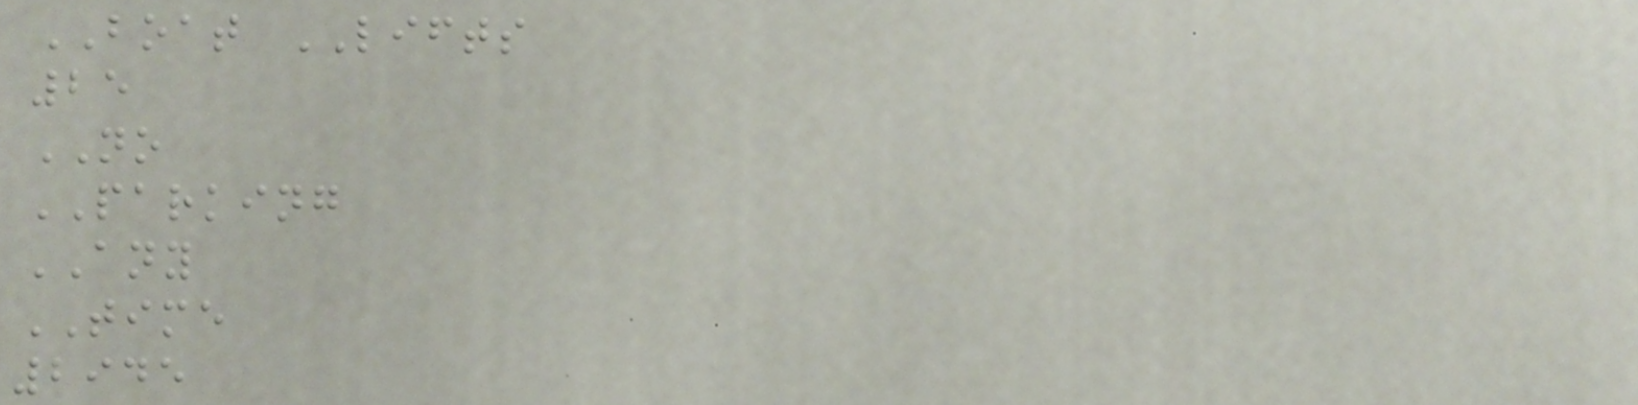BOAT LIFTS
25
NO
PARKING
ANY
TIME
2945
